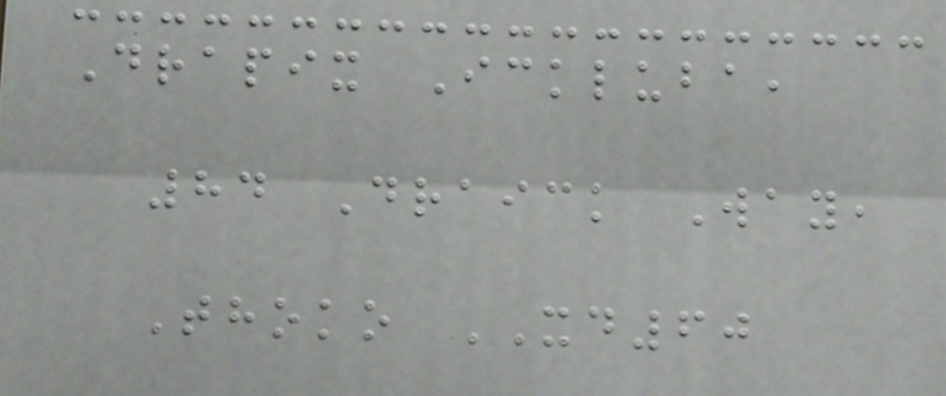Drapix Ickluba,
84 Draick Way,
Thoko XD60
